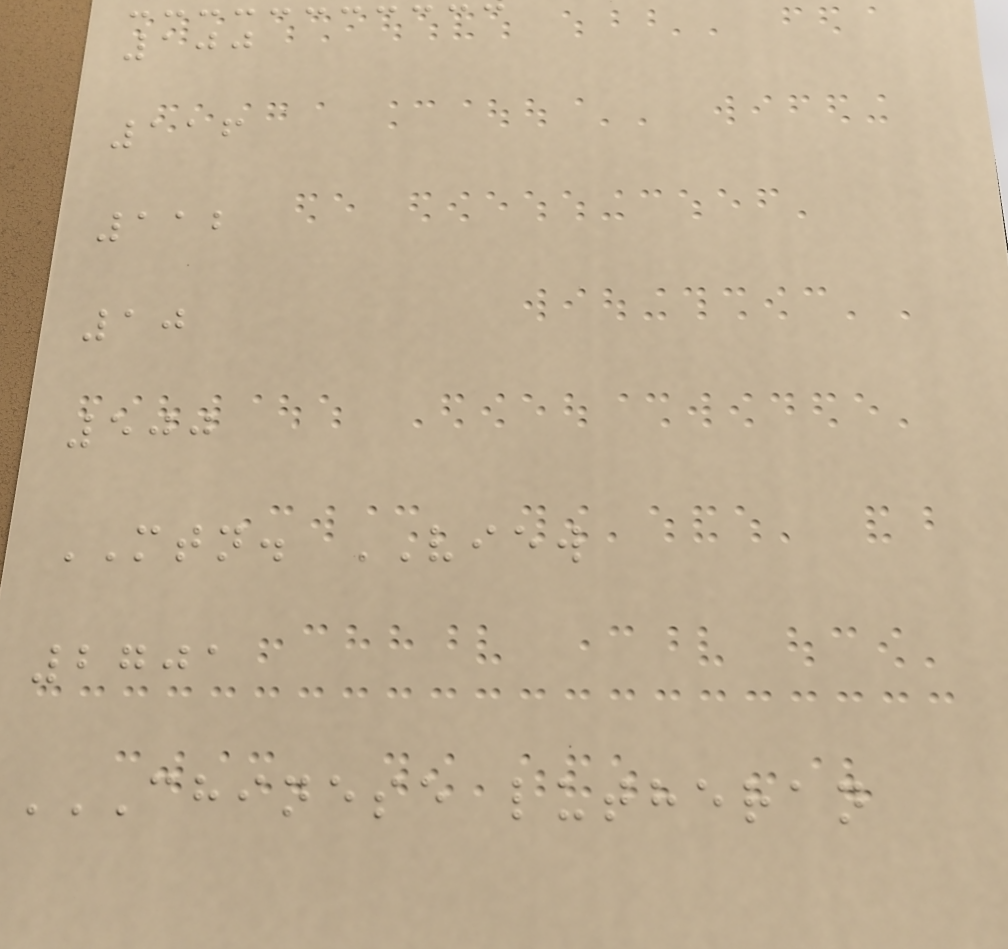100
116
112
10
500
MTN. VIEW
2701
CHINESE LUTHERAN
